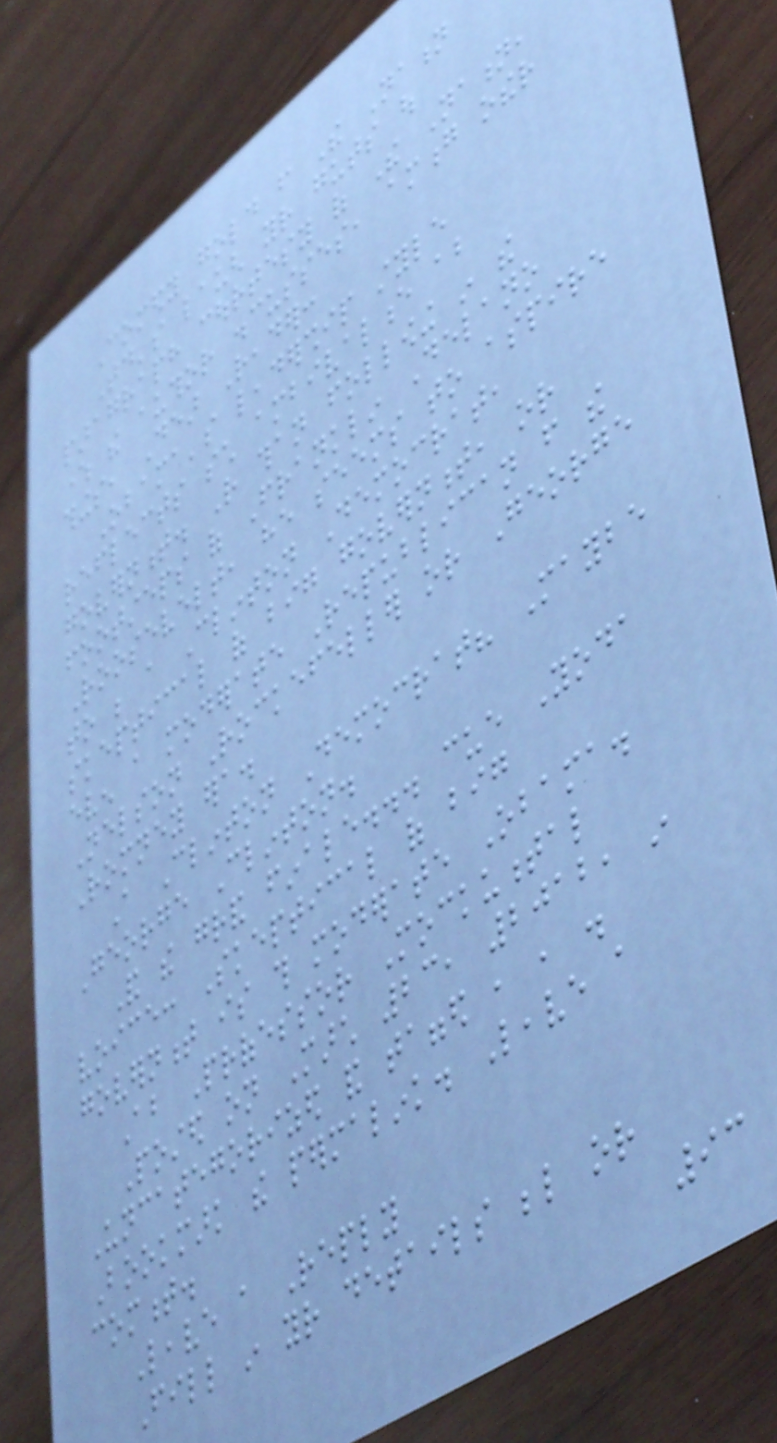Comedy gold from The Nation
Today's laugh your guts out
paragraph courtesy of The Nation,
where the author discusses, among other
things, Dear Reader:
Obama's leadership style
reflects such ambivalence about
government. Rather than following in the
footsteps of Franklin Delano
Roosevelt, he seems to aspire
to be a Clinton Democrat,
skeptical of big government, or
even a moderate Republican from the
Nelson Rockefeller or George
Romney era.
A Clinton Democrat? Maybe
George Clinton.
And the grand finale... cue Yoda
voice: Skeptical of big
government is this moderate Obama.
About Professor Mockumental
Posted on March 23, 2012, in
Uncategorized and tagged , , .
Bookmark the permalink. Leave a
comment.
Leave a Reply
Fill in your details below or
93
